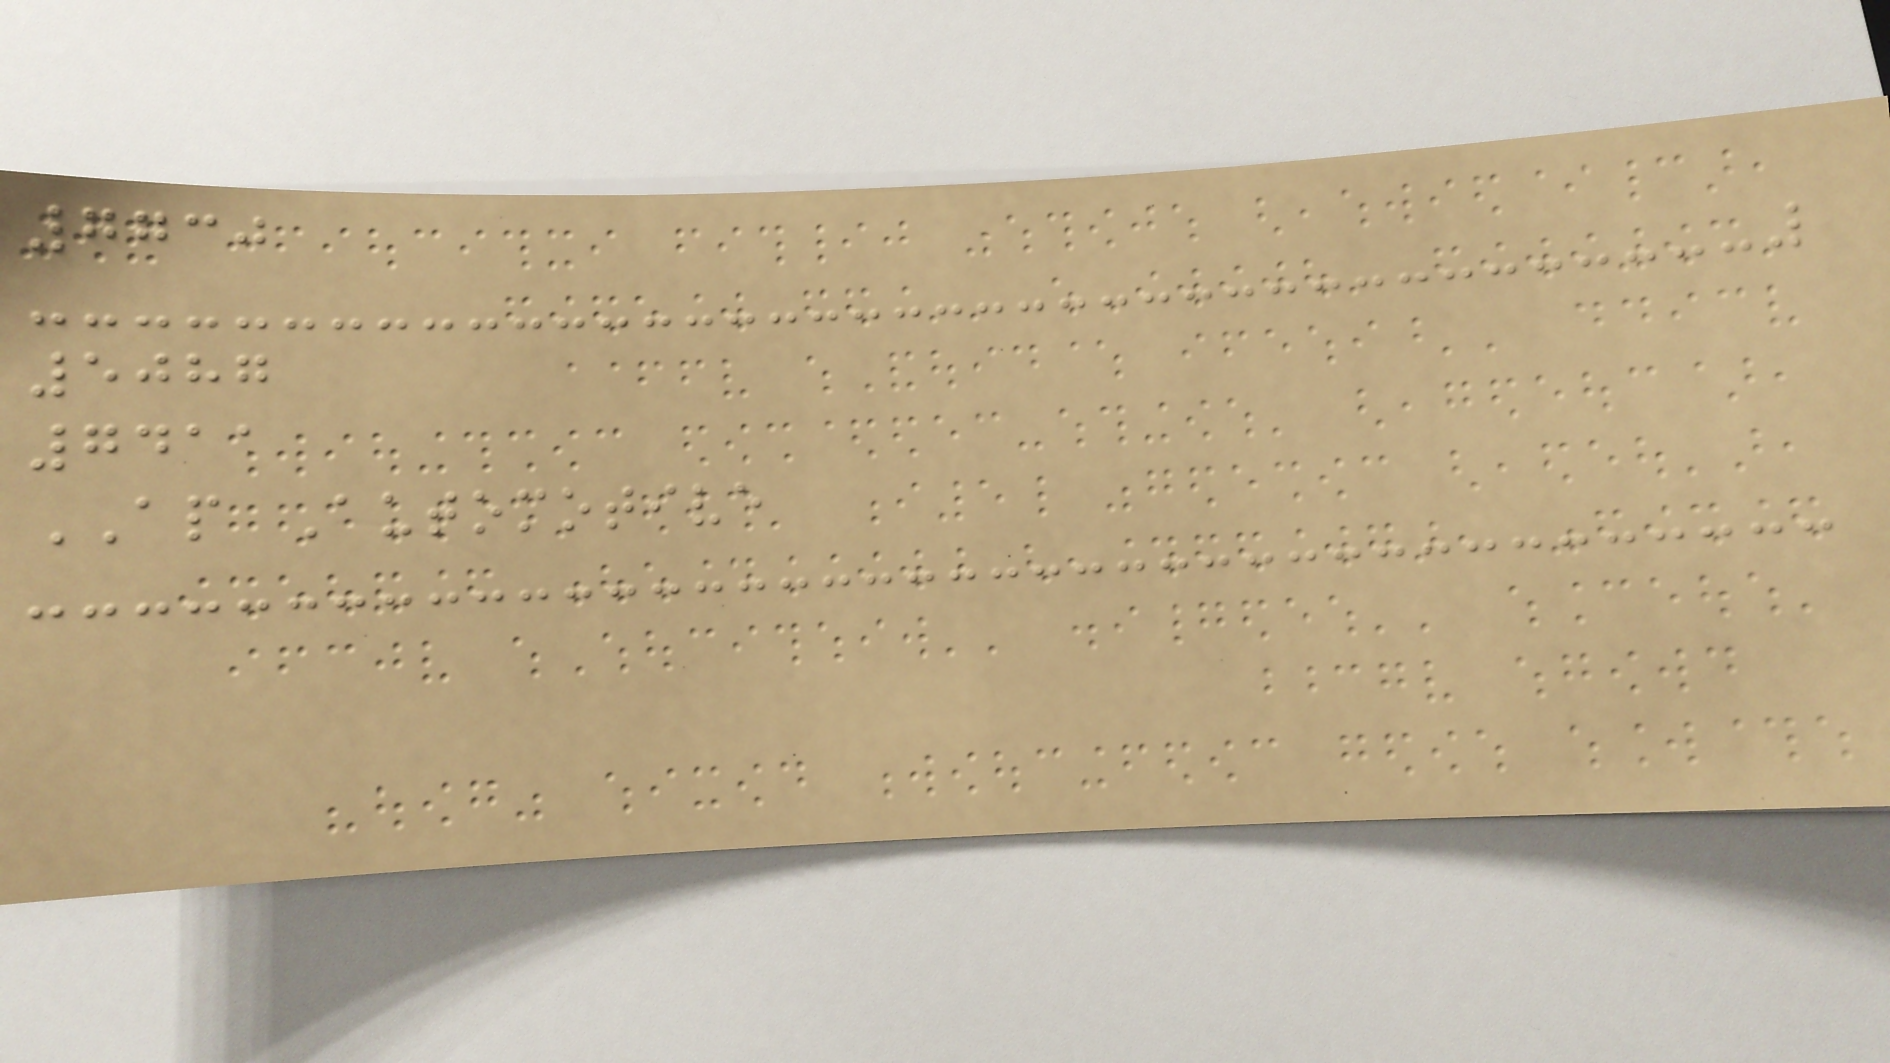7730
5087
7411
AP Automotive
